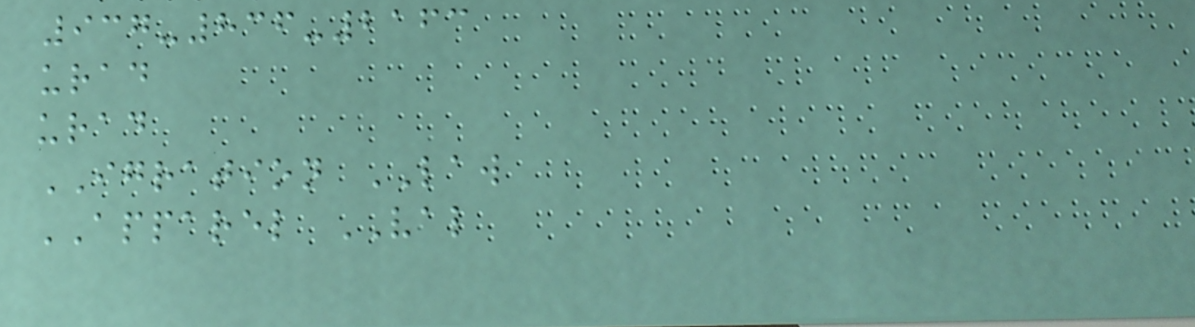937-836-2163
urad
urad
IGRATION LAW
APPAREL VAL
